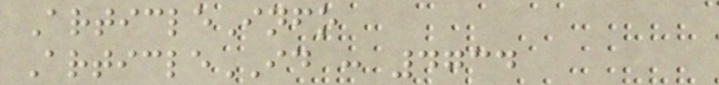ArticleInfo
ArticleID : 4734
